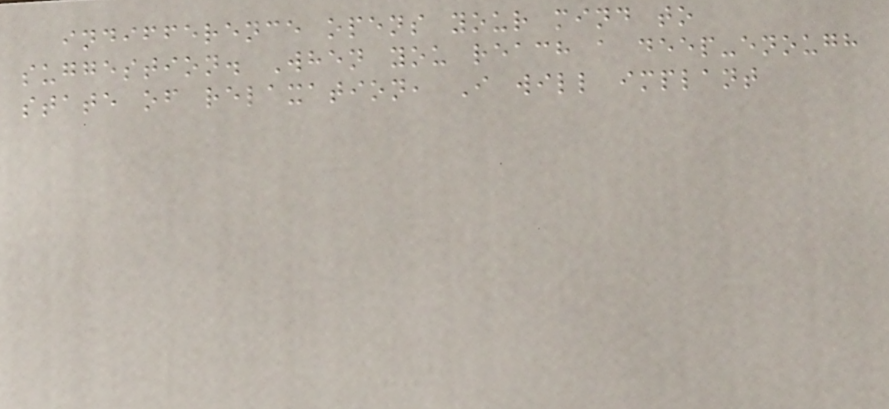indifference opens your mind to
suggestion. When you reach a deep-enough
state of relaxation, I will implant
